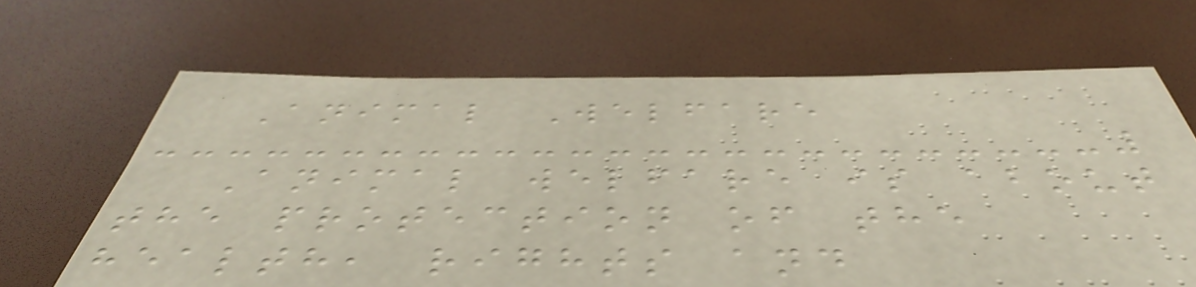Animal Welfare
Animal welfare is about
the protection of the
health, rights and
